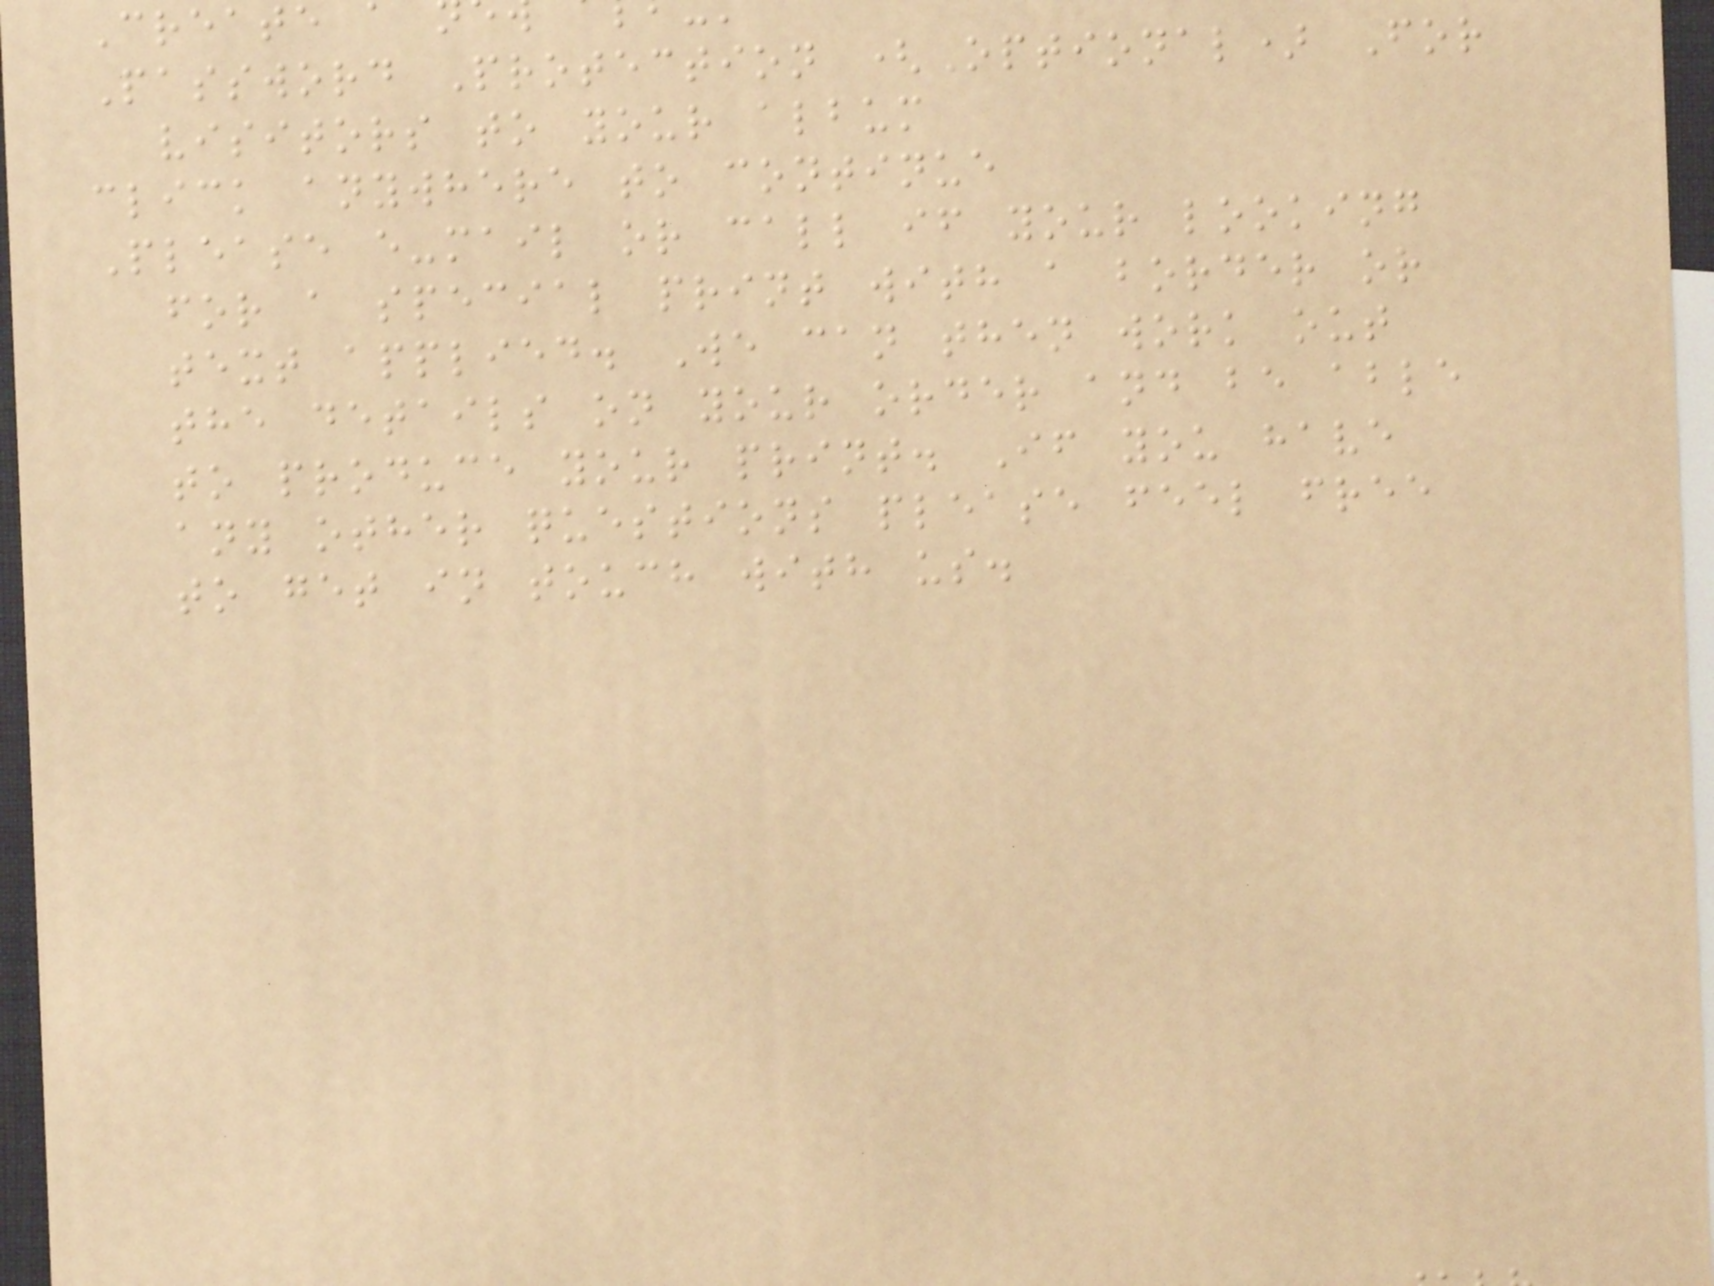Create
Password Protection (Optional) For
visitors to your album
click anywhere to continue
Please e-mail or call if your looking
for a special print with a border or
text applied. We can then work out
the details on your order and be able
to produce your print. If you have
any other questions please feel free
to get in touch with us.
